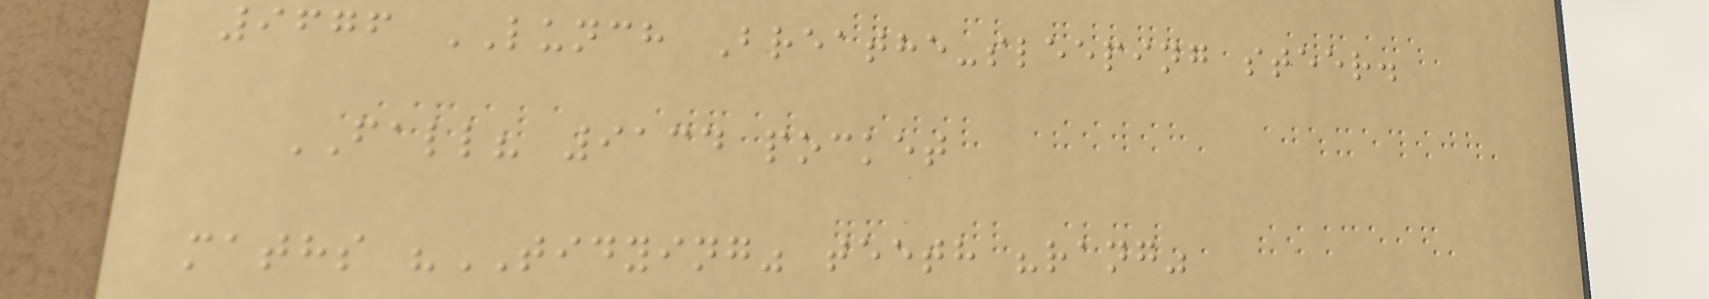9676 LUNCH Breathe-sleeping steer.
FALL? 9134 pocket
maths "TIDYING" teeth "rang"
